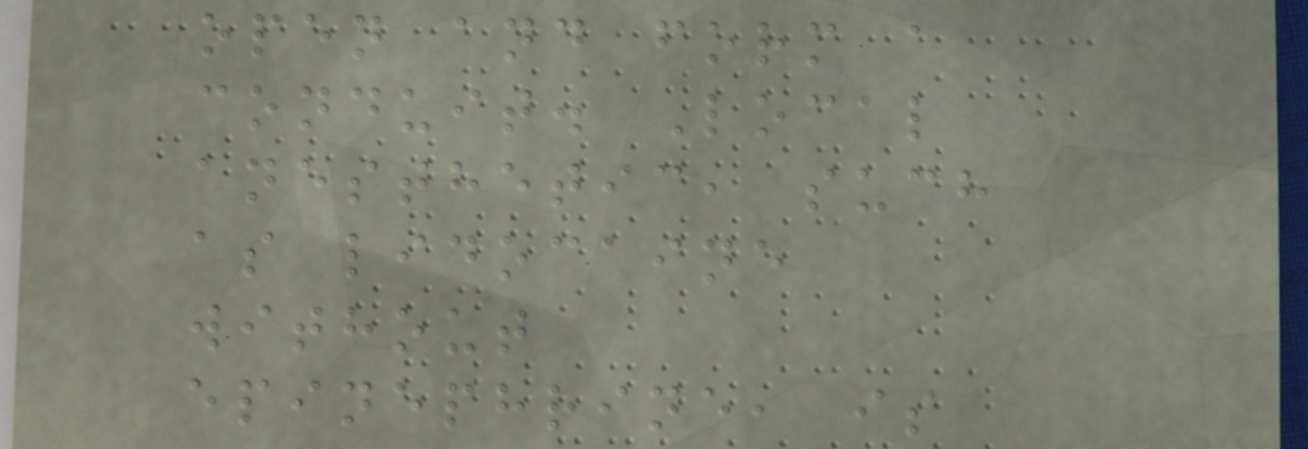open and form a
conduit. Local
anesthetic, such
as lidocaine
without
epinephrine, is
